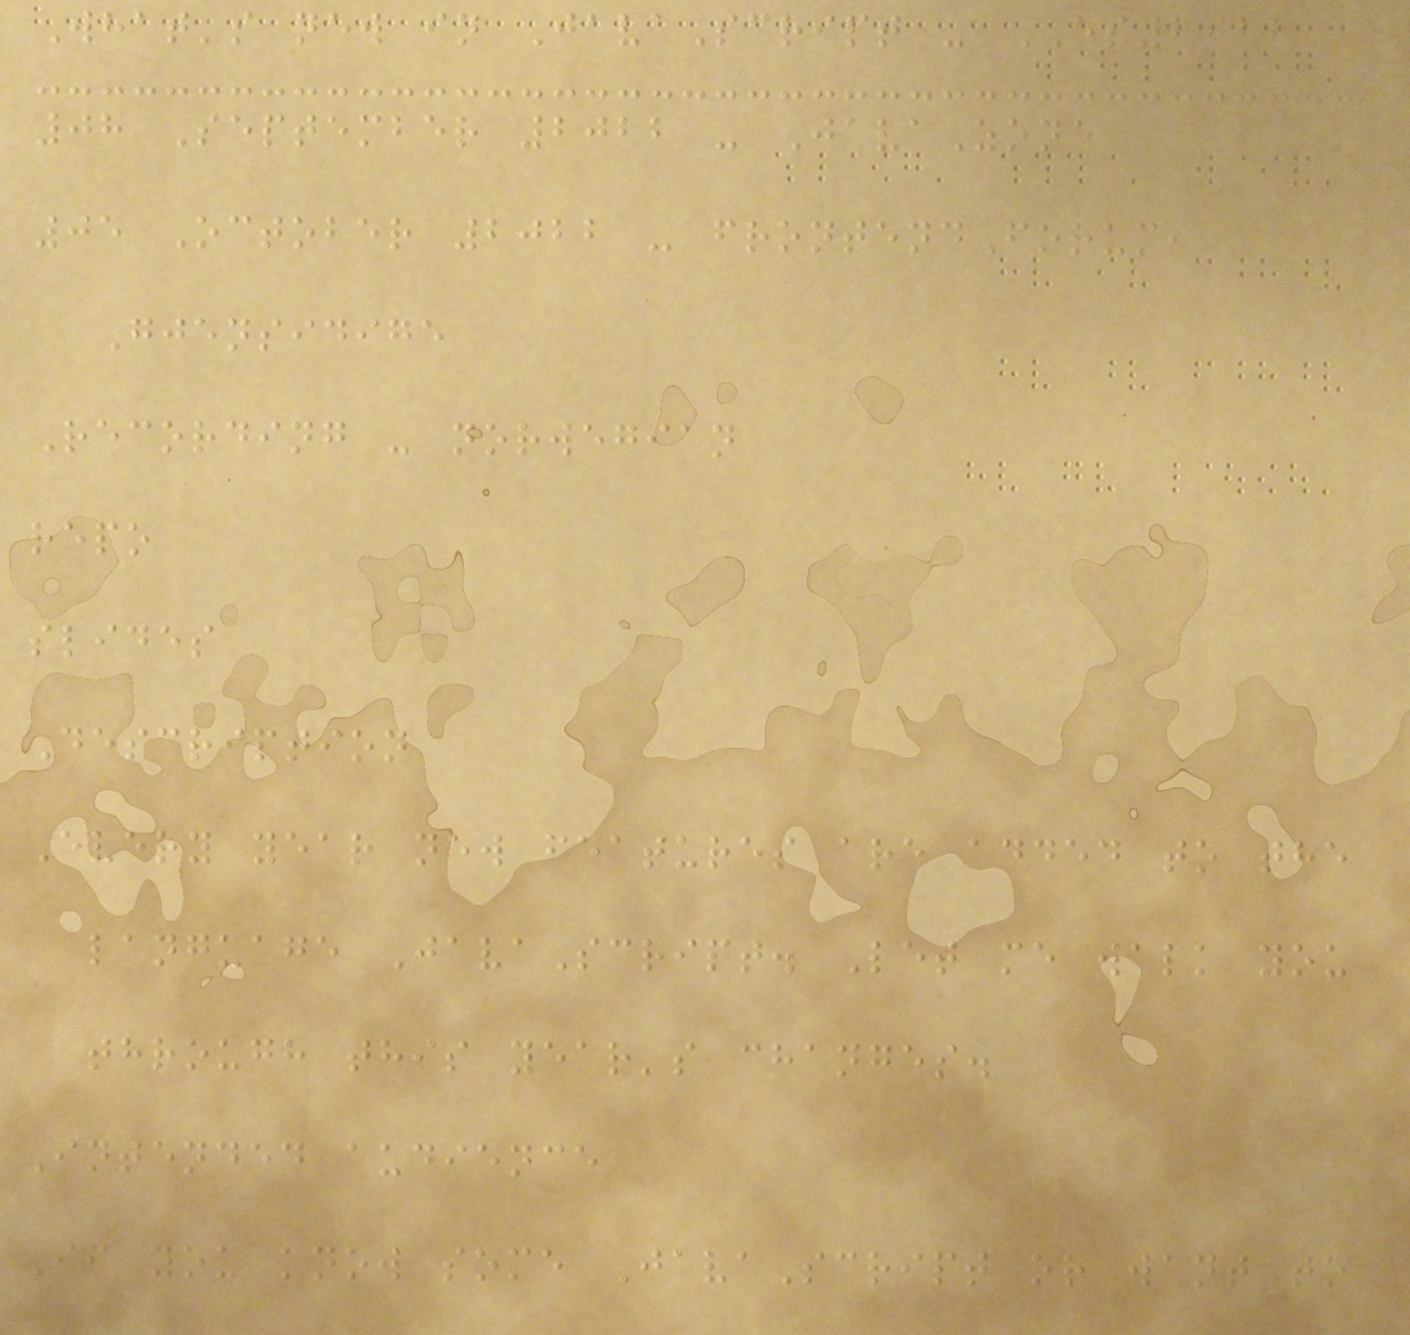What's new in JavaScript - ES2022
08 September 2022 - JavaZone
05 October 2022 - frontendForum,
Gjensidige
Recording - norwegian
repo
slides
Description
Every year new features are added to the
language JavaScript. Let me walk you
through this year's changes.
Intended audience
If you know some JavaScript or want to
